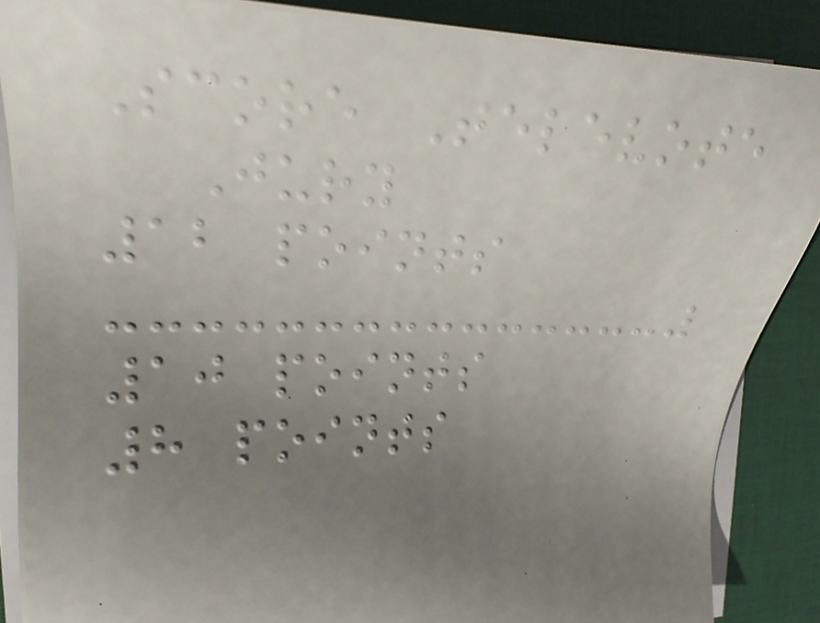Score Televote
Jury
12 points
10 points
8 points
